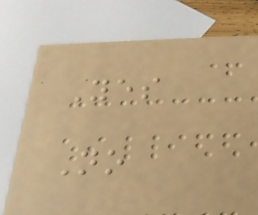Yes
No
